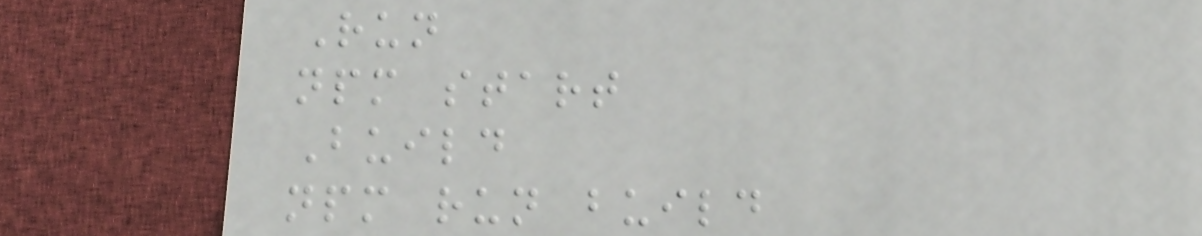Run
npm start
Build
npm run build
